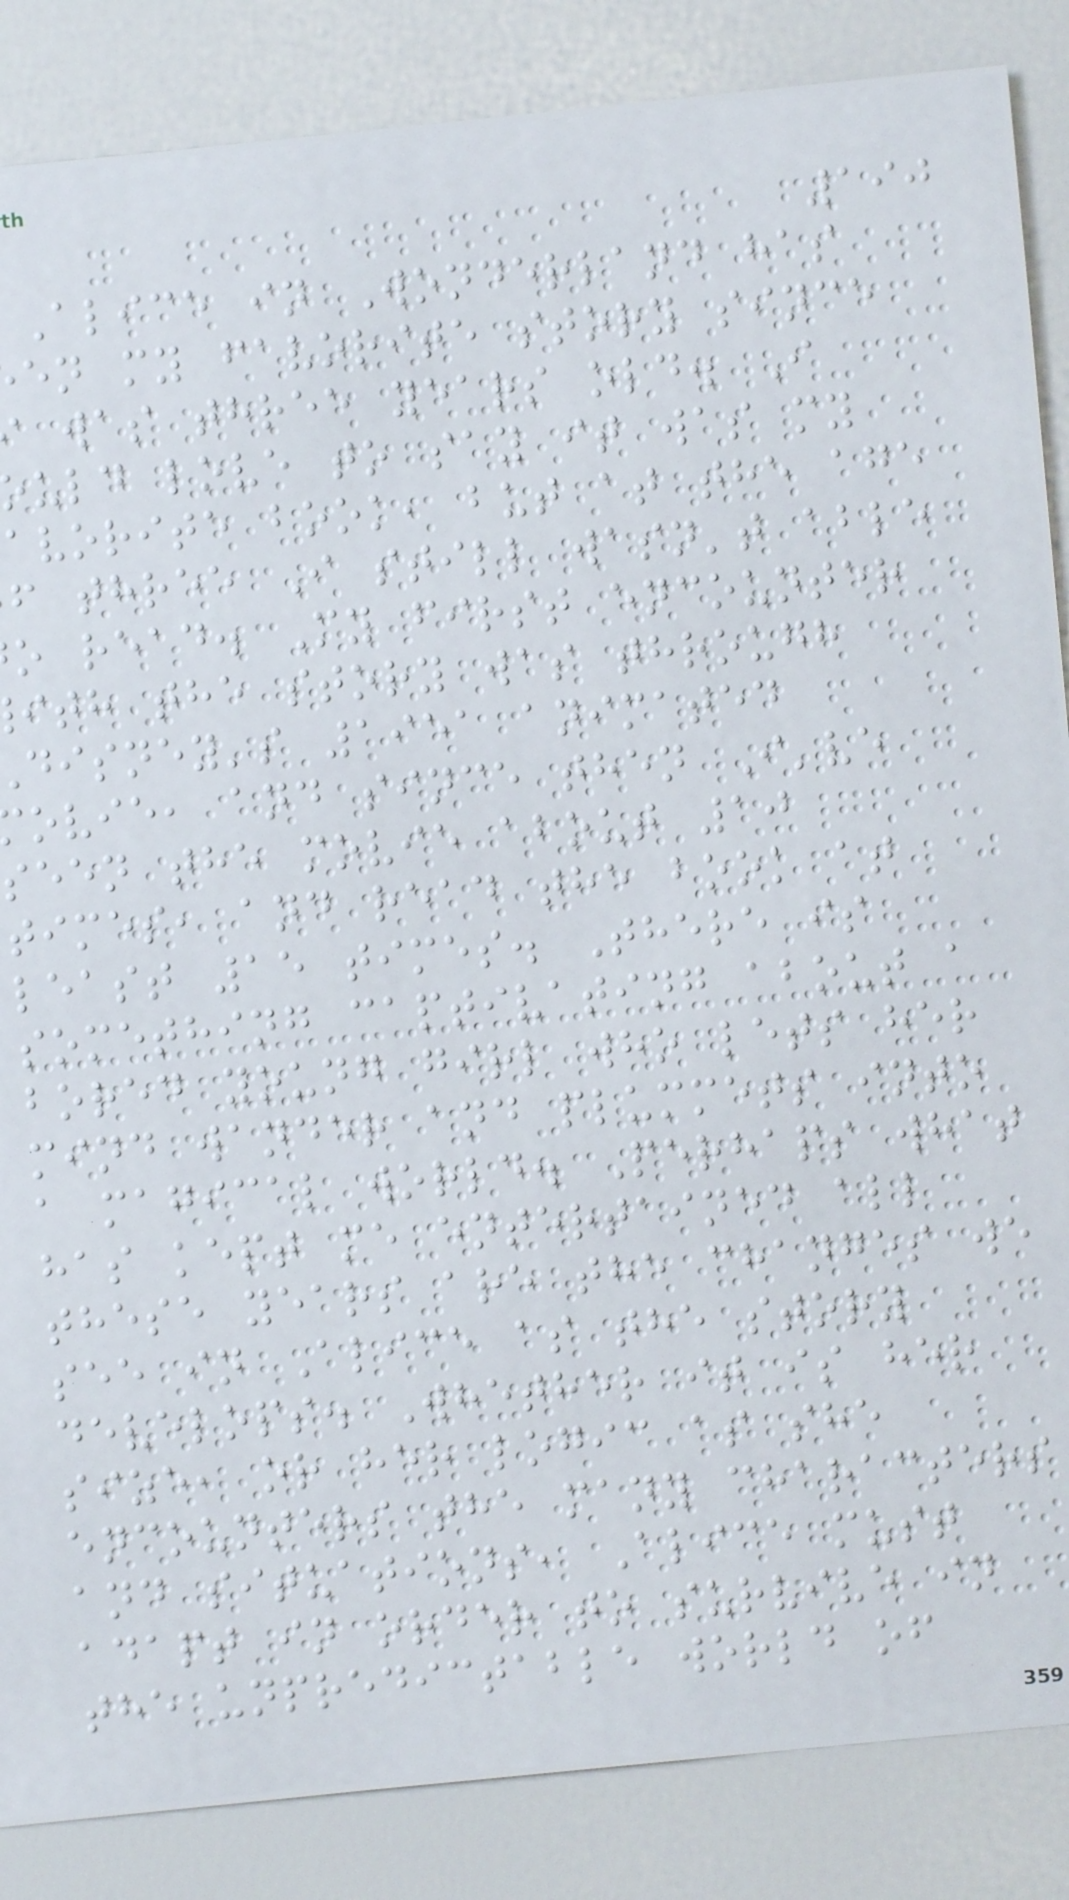190
Alice in Wonderland has
en my favorite story since
was three years old. I
uld love to say it was my
avorite book, but at the age
f three I still wasn't able
o read. My first encounter
ith the story was through
disney's 1951 animated
ovie, and since then I've
seen the movie about 10
times, and read the book at
least 15 times. There is
something captivating about a
bored young girl who lets her
mind wander and plummets into
a magical world. Perhaps what
has kept me entertained all
these years are the changes we
see in Alice as the story
develops. Whether it is her
size, or her logic as she
encounters the many characters
and situations, Alice must
adapt in order to survive in
the unpredictable world of
